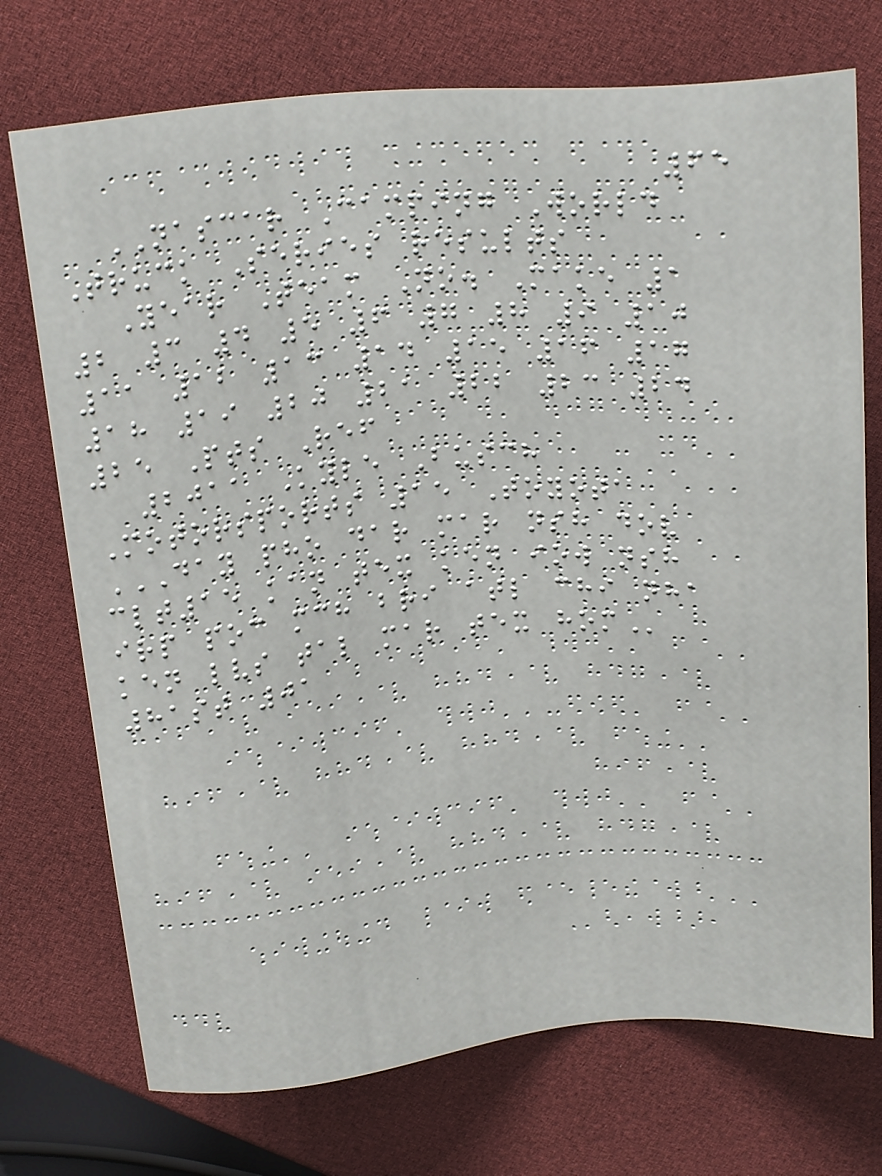65
NASCAR Camping World
Truck Series results
Year Team No. Make 1
2 3 4 5 6 7 8 9 10
11 12 13 14 15 16 17
18 19 20 21 22 23 24
25 Pts Ref
2011 Kyle Busch
Motorsports 15 Toyota
DAY PHO DAR MAR NSH DOV
CLT15 KAN TEX KEN IOW NSH
IRP POC MCH BRI ATL CHI NHA
KEN LVS TAL MAR TEX HOM
81st 01
